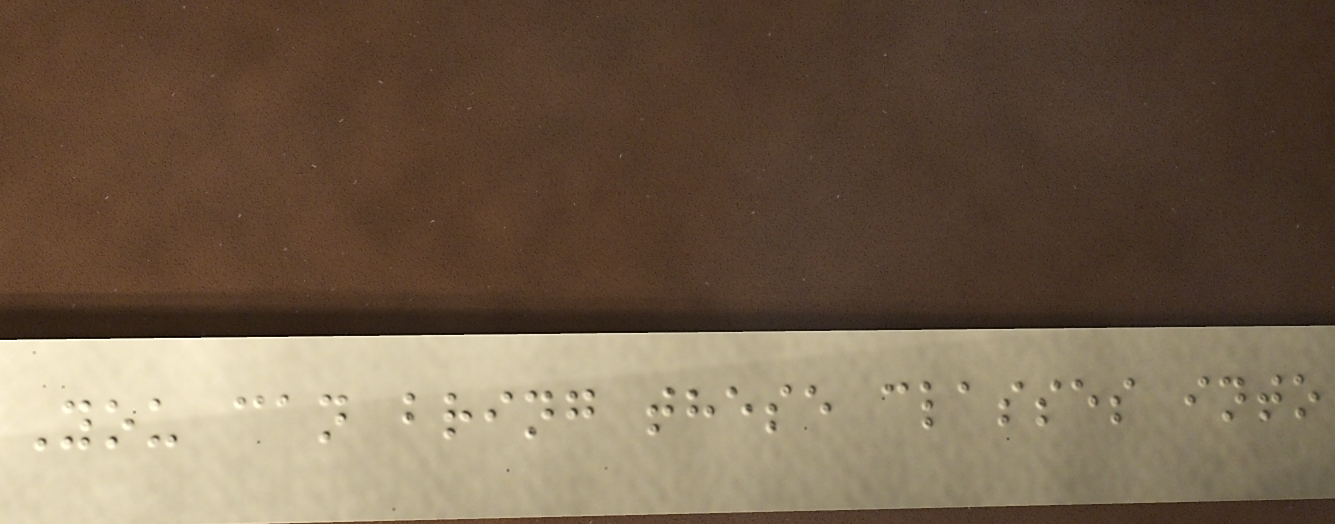You can bring these classes into
